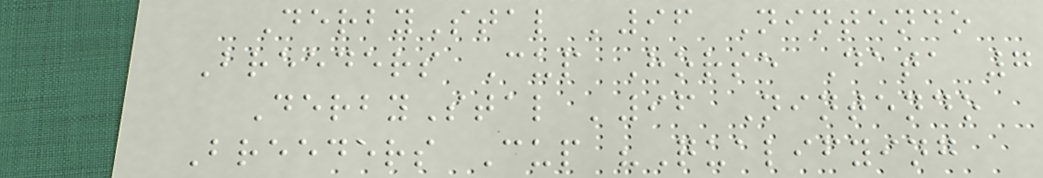DerbyStal '96 Nintendo
Breeders Cup Horse Data 7
DerbyStal '96 Nintendo
Breeders Cup "Qualifying
